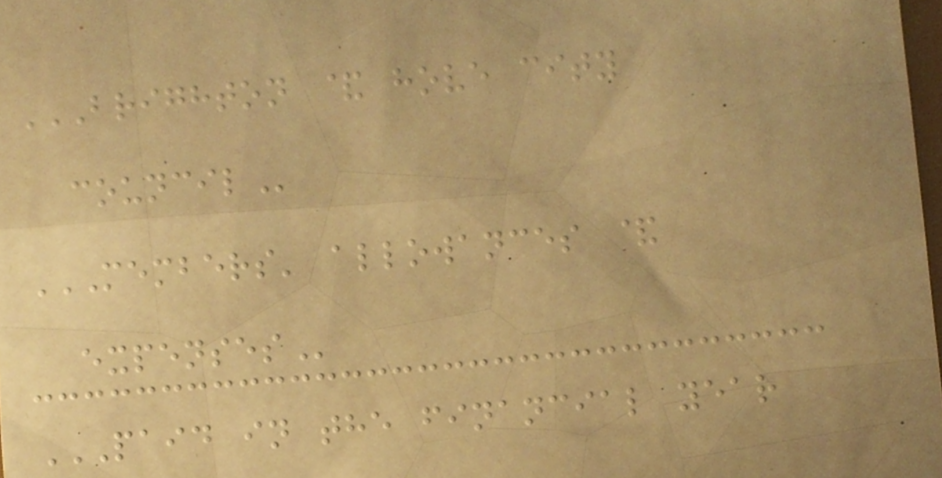BRIGHTON & HOVE CITY
COUNCIL
MEMBERS' ALLOWANCES &
EXPENSES
PAID IN THE FINANCIAL YEAR
